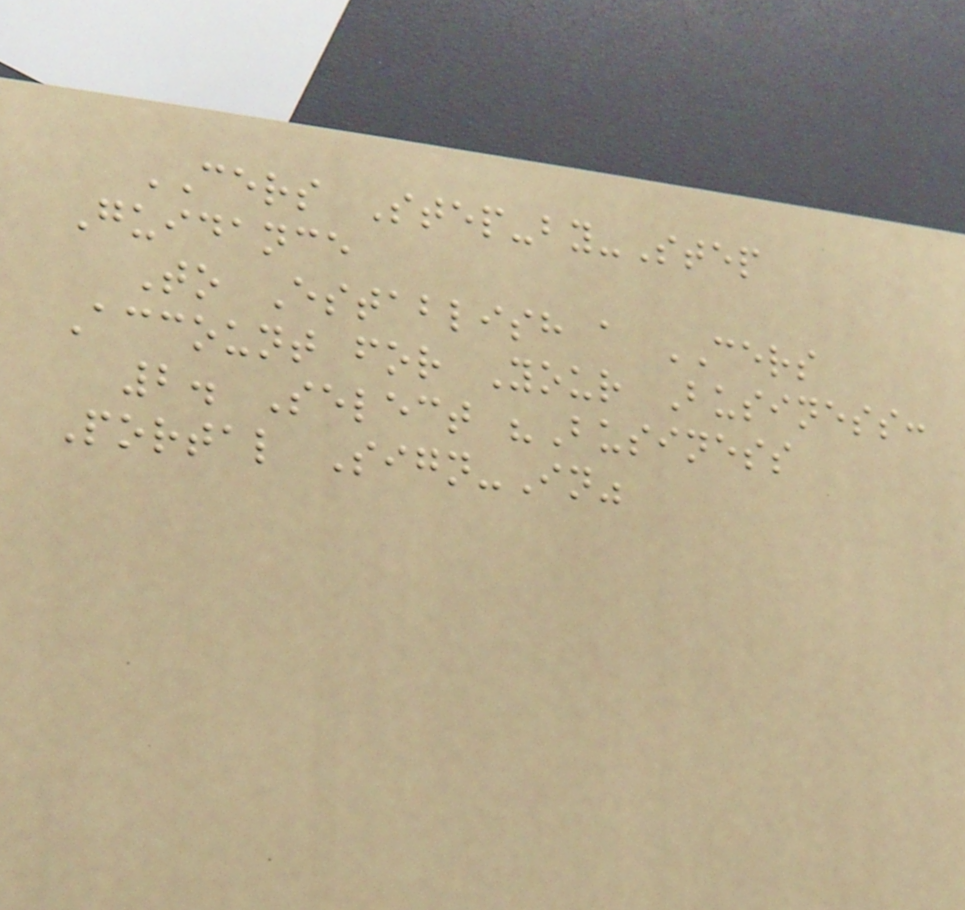CERS Step-by-Step
Guidance
To Establish a CERS
Account for Your Business:
2. Select "Business
Portal Sign-In"
